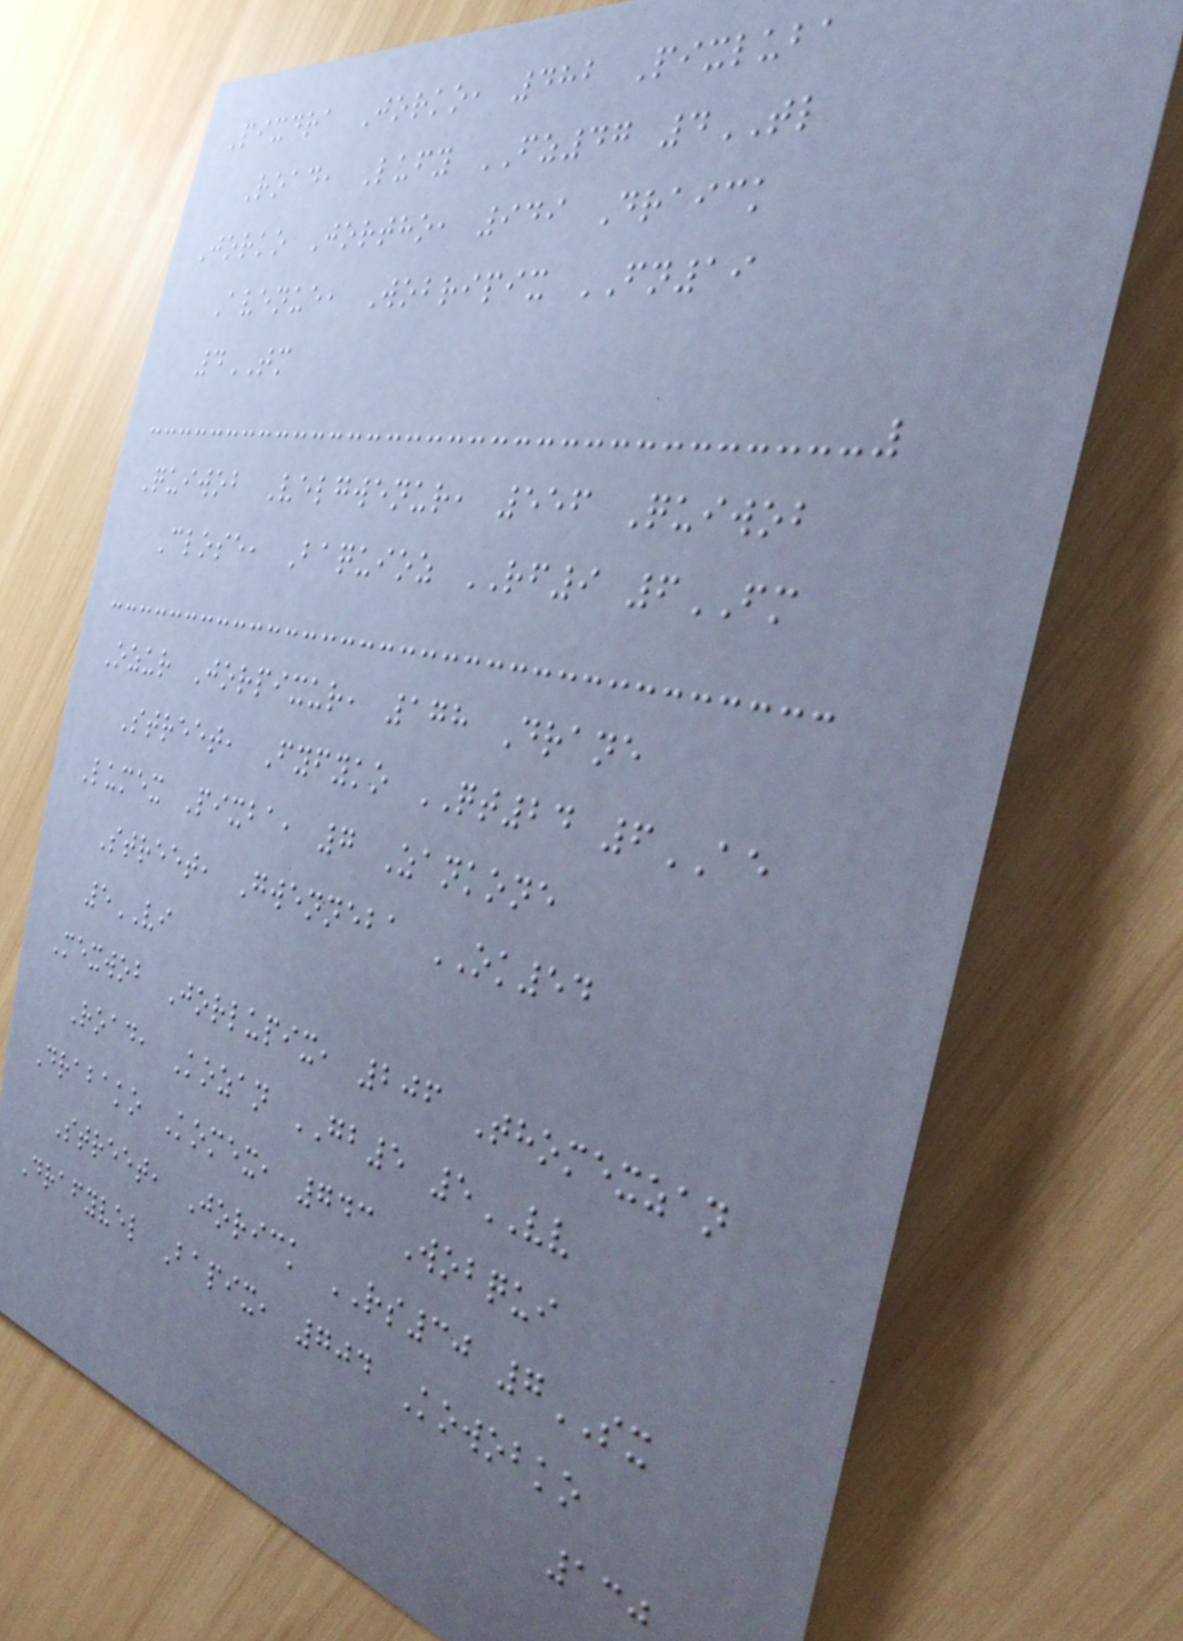Pixdra Jorko, 482 Pixluba
Road, Lufy FZ47 4TL
Jorko Jortho, 949 Draick
Avenue, Wobripix FN19
4TM
Quiwob Velgwenur, 556 Quiwob
Close, Baquioz RF9 6FM
Ozur Jorpixur, 178 Drane
Street, Fyfyko QT24 6AE
Lumex Pixba, 7 Zankone
Street, Gwenneba OK54
5VI
Mexwob Jorlupix, 206 Thomexzan
Road, Kozan GB5 5VV
Drabako Komex, 743 Wobqui
Street, Jorick RS30 7SX
Drafyvel Bapix, 704 Kowobko
130
